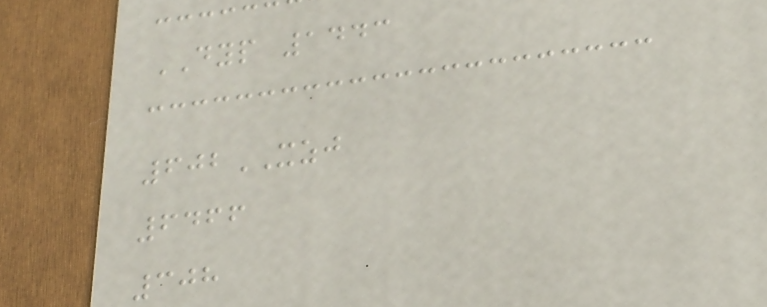DYP 1443
602XZJ
6466
308
